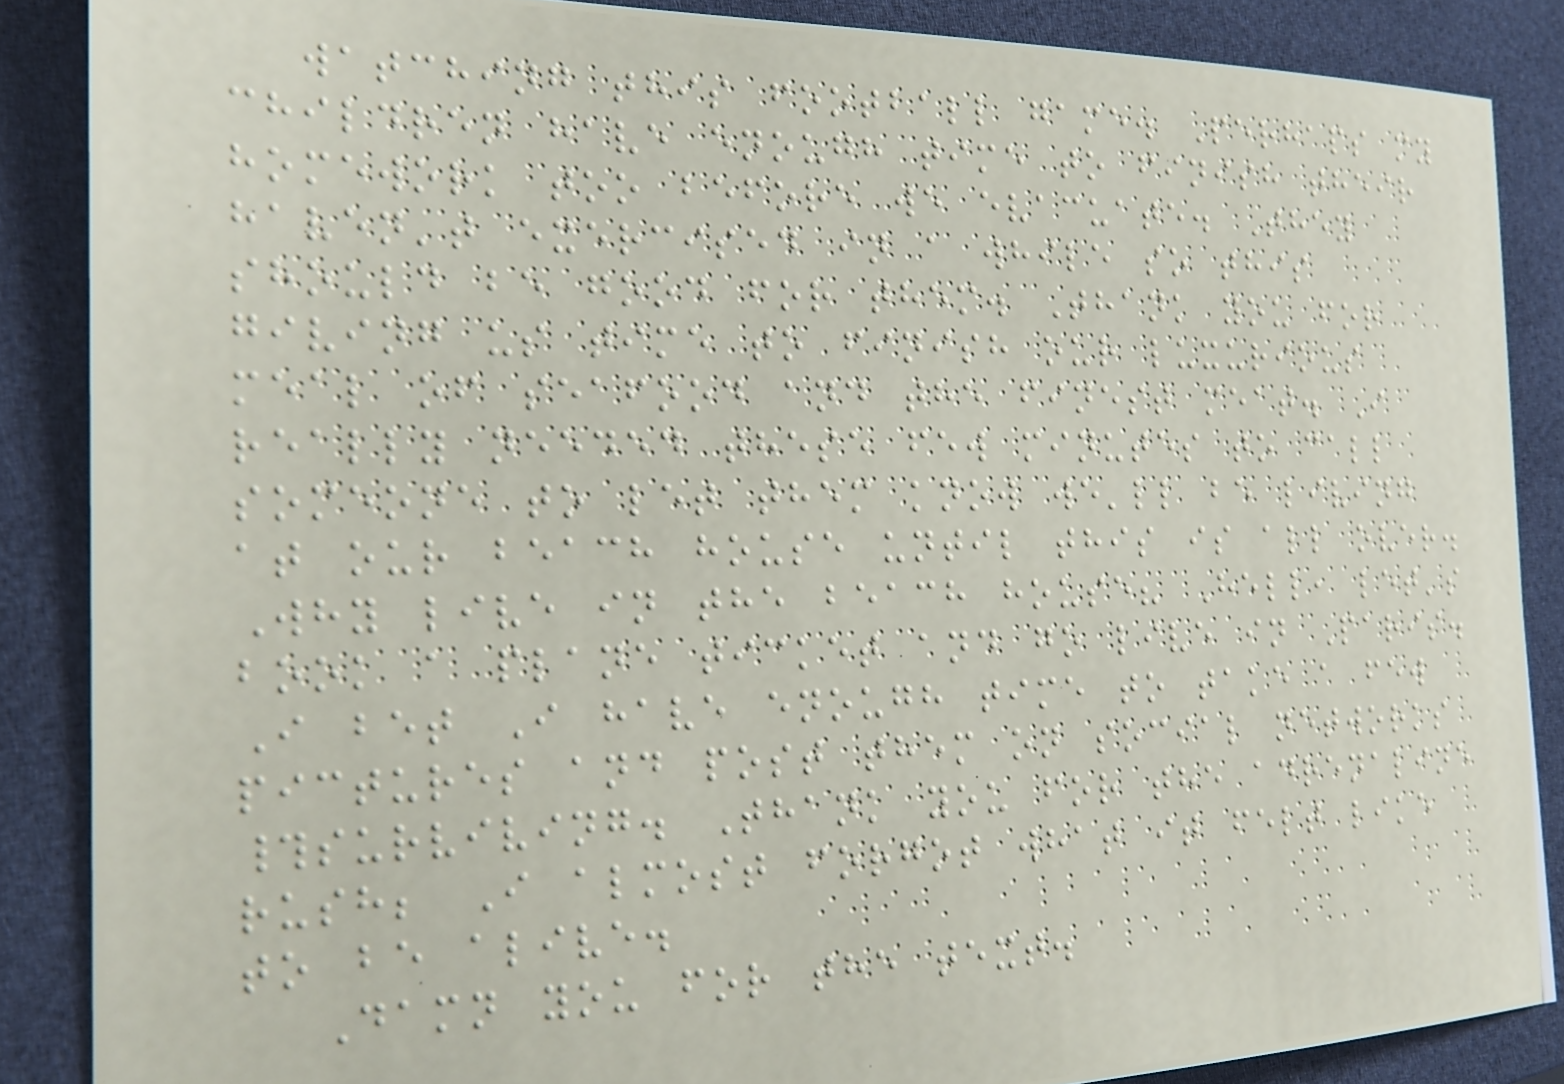watching this football game. Perhaps my
children have enough time to finish their
homework too before we evacuate. They
haven't exercised in a while so this
should be good for them. Thank you for
giving us time to finish our luxurious
meal of seafood and the finest meat. I
really needed these few minutes to call
someone to let them know we'll be living
at our beach house until this is all over.
Why live in the beach house? Hell, let's
book a plane ticket and go live in Paris.
I bet I have enough time to take a few
pictures and post them on social networks
#surviving. Thank you for the adrenaline
rush; I almost forgot what it felt like
to be alive.
Damn you for the text.
